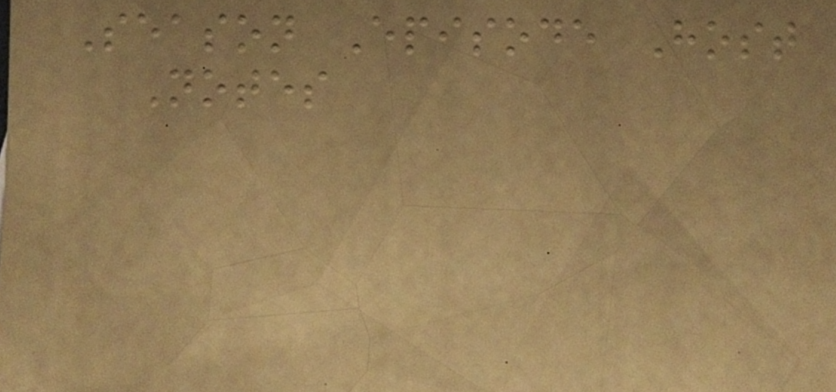Season Episode Host
Notes
